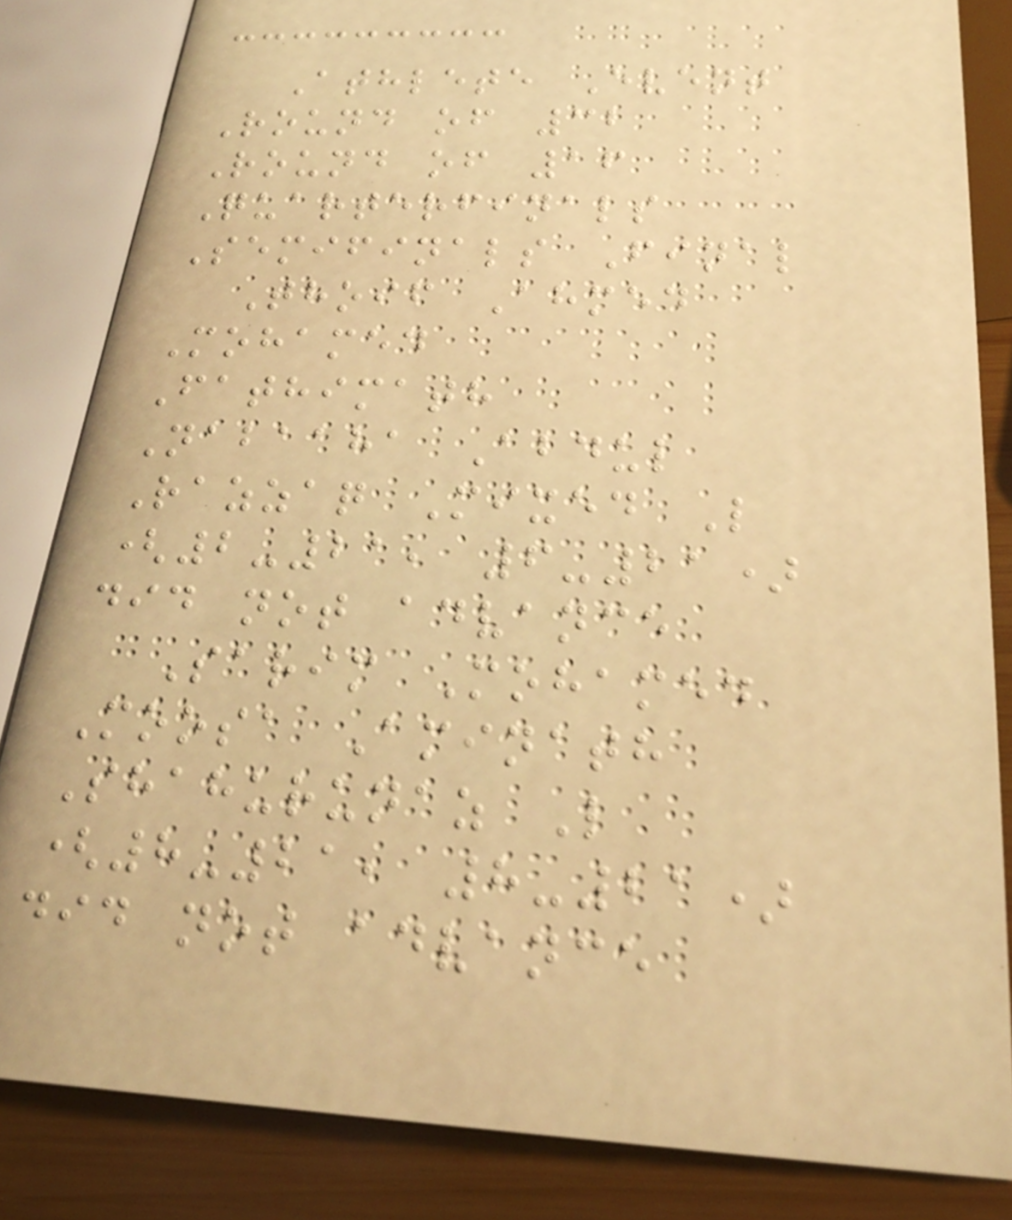Athlete Event
Round of 32
Round of 16
Quarterfinals
Semifinals Final
Thoif Ahmed
Mohamed
Fathimath
Nabaaha Abdul
Razzaq Mixed L
(2-21, 6-21)
did not advance
Sarim Mohamed
Moosa Aminath
Shahurunaz L
(8-21, 8-21)
did not advance
